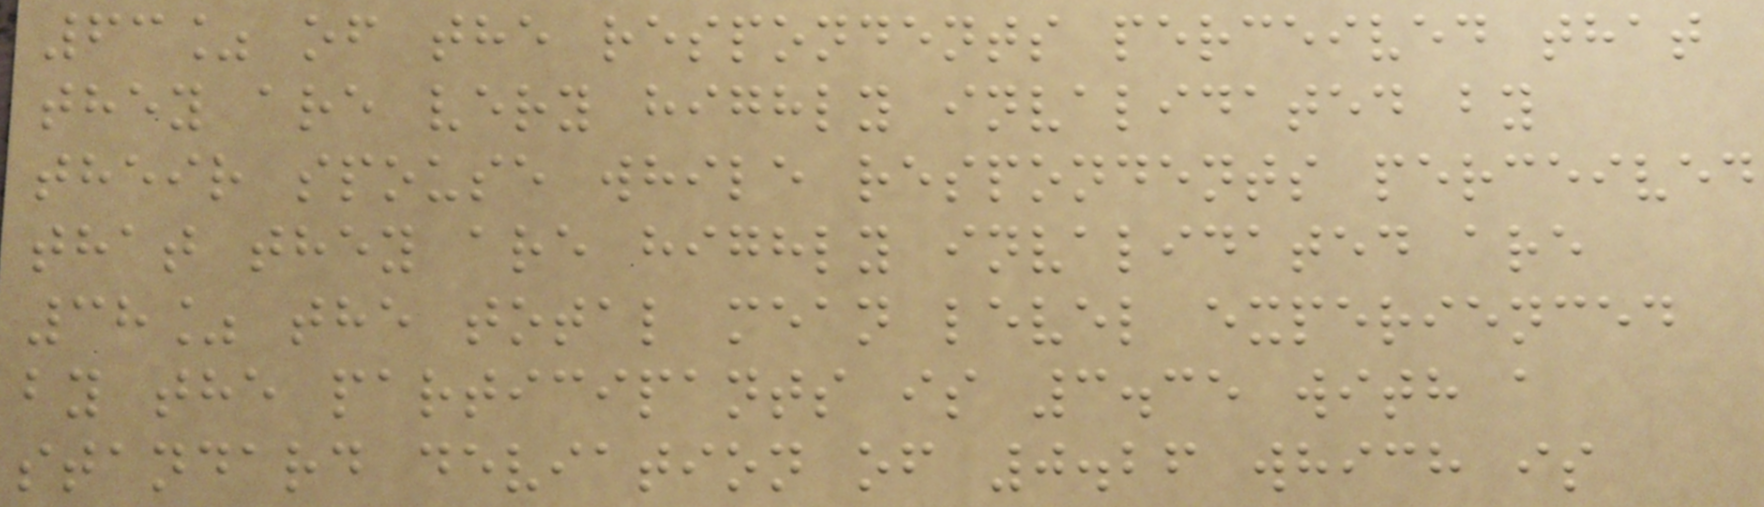63% of the respondents perceived that
they are very highly invalidated by
their spouse while respondents perceived
that they are highly invalidated are
38% the total mean level experienced
by the participants is 3.35 with a
standard deviation of 0.26 which is
